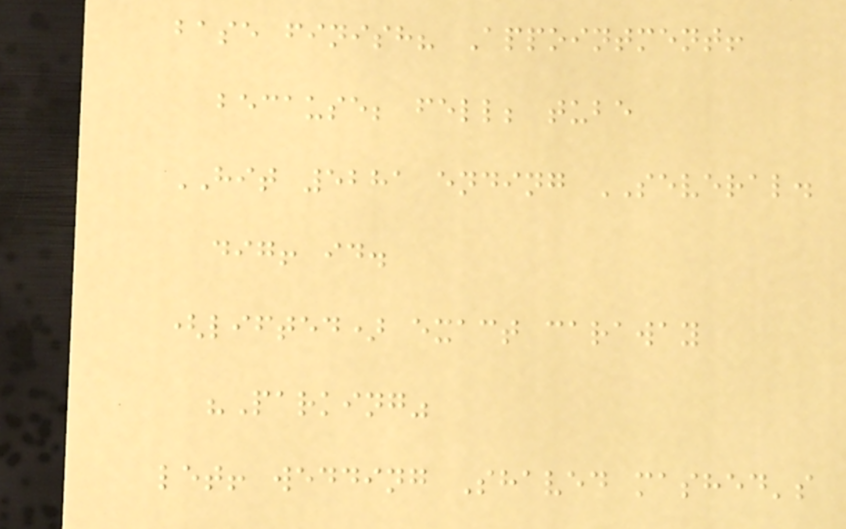base finish? Appointment!
because; fell; tube
HIT 5281 ending SEVERAL.
dig! id.
(lifted) exact caraway
"Parking"
let! wedding Shaved mashed's
